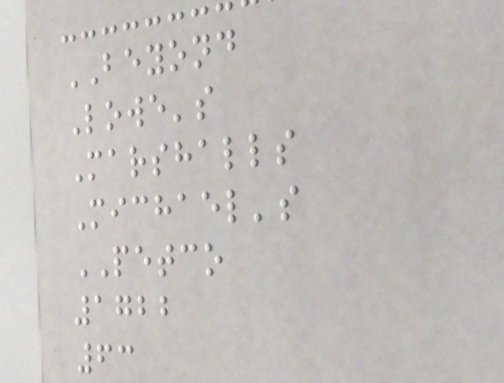BEYOND
Lowe's
Marshalls
Michael's
PETCO
1722
63
